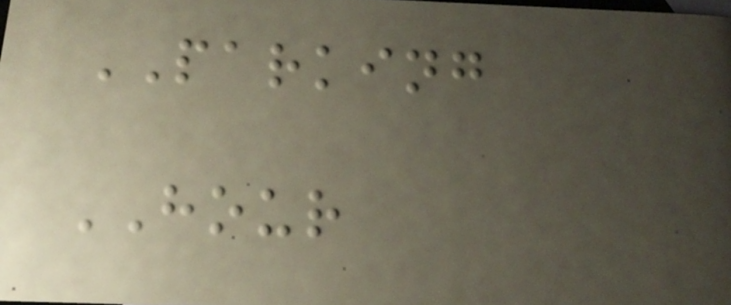PARKING
HOUR
